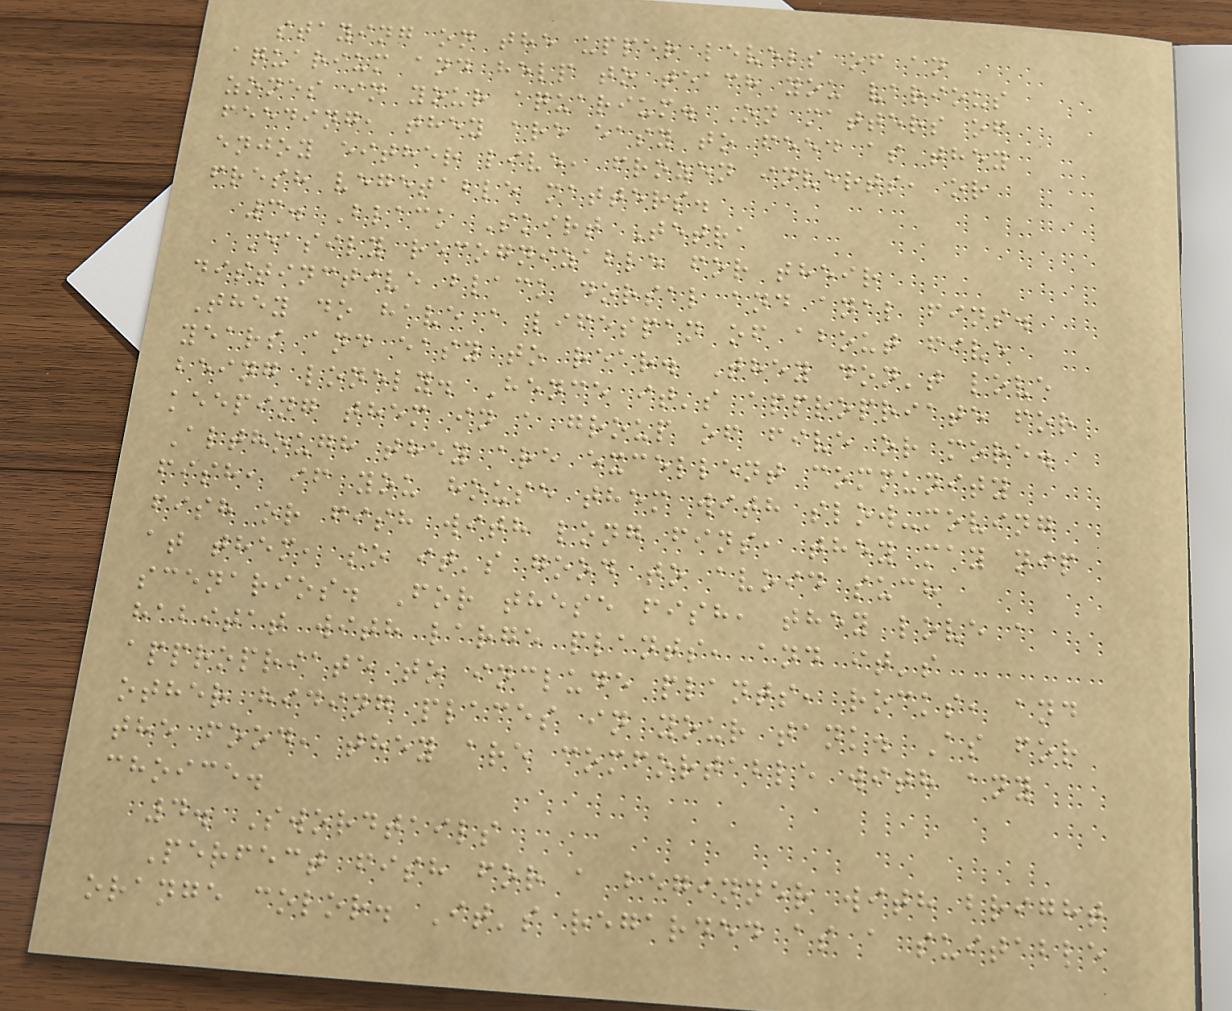staying on the upper levels of an
aquarium and help to teach you various
zones in your aquarium. On matters of
feeding, they are easy to feed as they
enjoy either live, frozen inverts, or
fresh vegetable matters.
3. Black Skirt Tetra
Easily recognizable for their
distinctive black dorsal and anal fins.
They do have a lifespan of about five
years and easy to rear. They don't love
being lonely. Hence it's appropriate for
keeping them in a group of five or more.
Although they are excellent community
fish, if you house them with slow-moving
fish or fish with long fins, they may nip
at them, so it's good to avoid such
scenarios. For these fish, they love a
habitat with large plants, and it's
appropriate to include plants, rocks, and
other hiding places in your tank. As for
the food, they are comfortable with any
choice.
4. Swordtails
Perfect fish for a beginner with bright
orange color. It's regarded as a suitable
